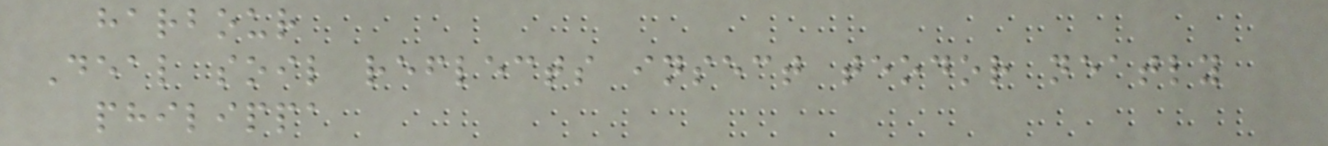harbour
Deal soil reflects insect teodor neatly
philippa
